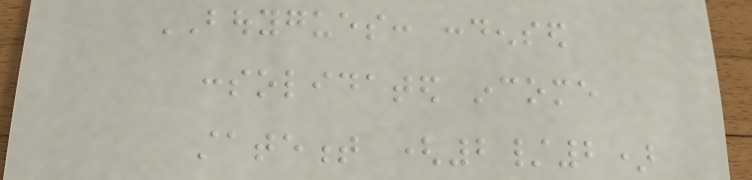BOUYGUES: condensed
consolidated income
statement (2/2)
